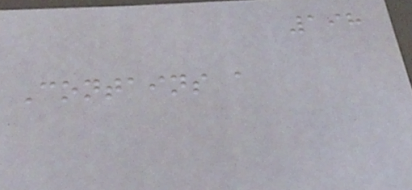198
Contains a
